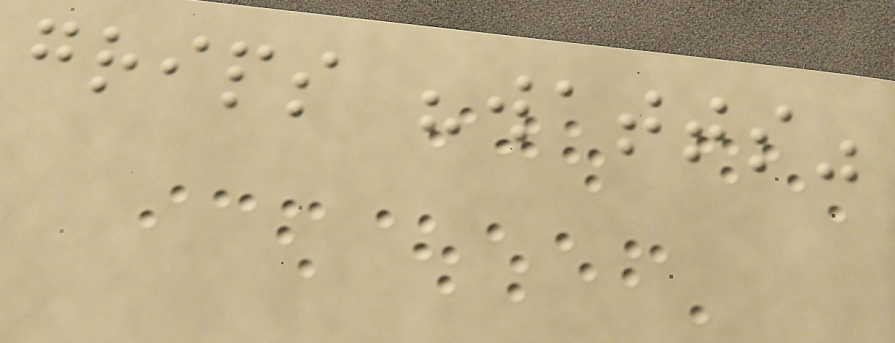grips "watts"
